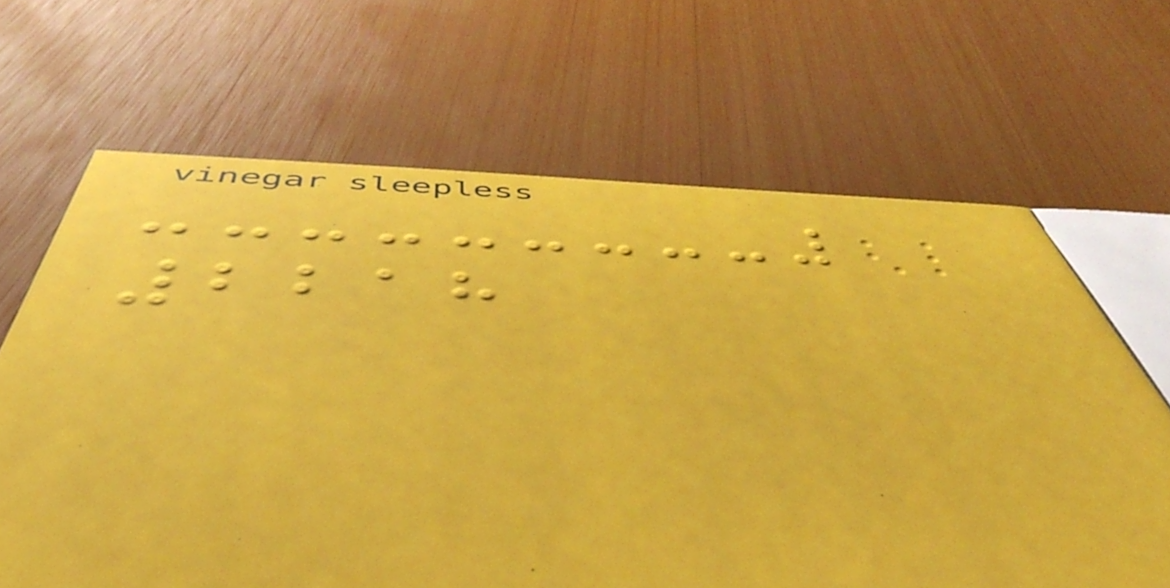2218
